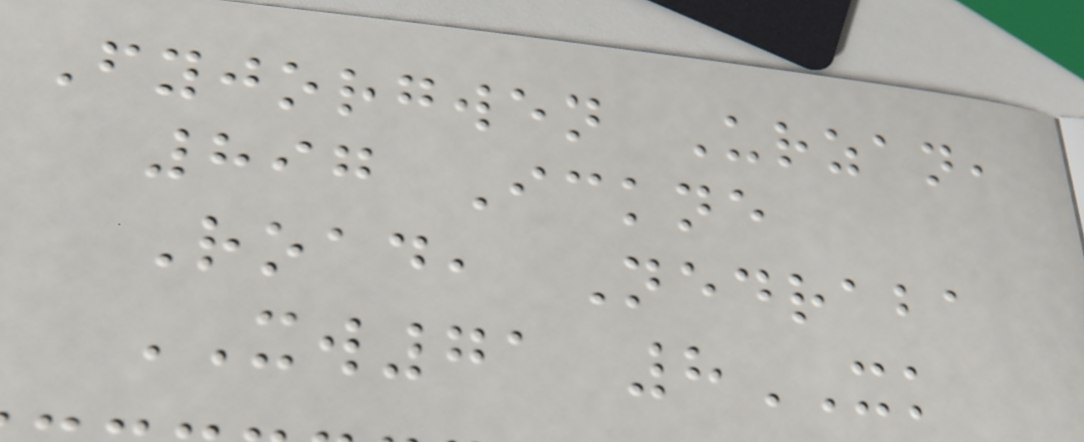Fyjorgwen Urzan,
897 Ickne
Road, Nedraba
XW71 8XK
